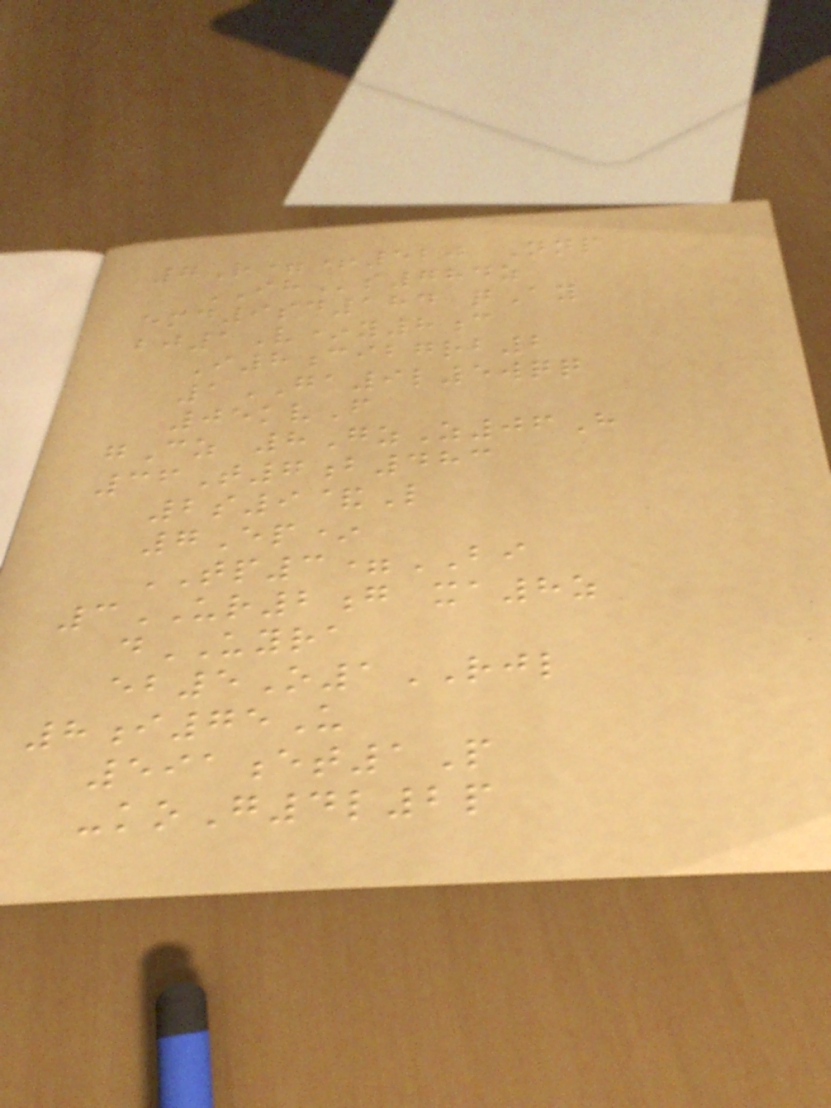7R=+520 Nnp
IHs784z
emd9sd184 qAy
bj1V*y8c
I8cibgrb2
1GA9l5wqq
05kvF
gCz 8GzZ06H
36T7b483
2s9&L
7Ep*
TP3=BI
3UR2g xa8z
dUYRA
eb5O1RJL
8i75U
591et1P
-koG4l2p
